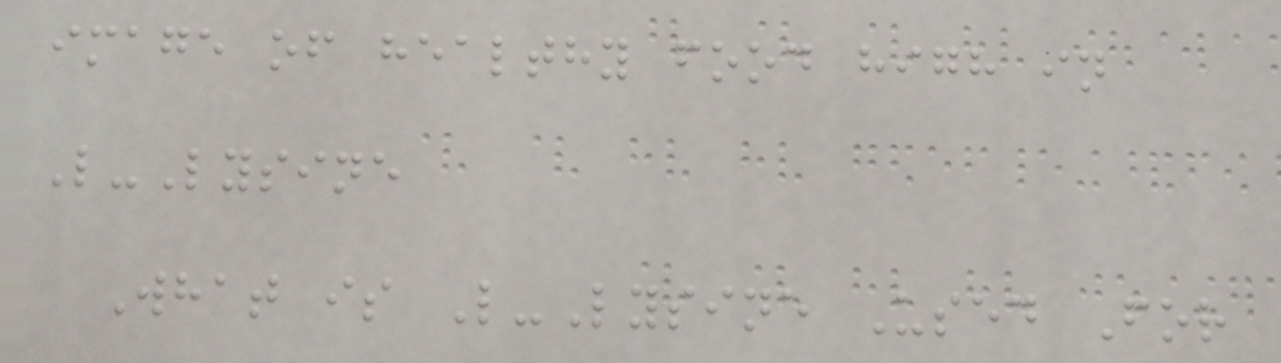image of healthy food high in
L-Lysine
What is L-Lysine Used For
